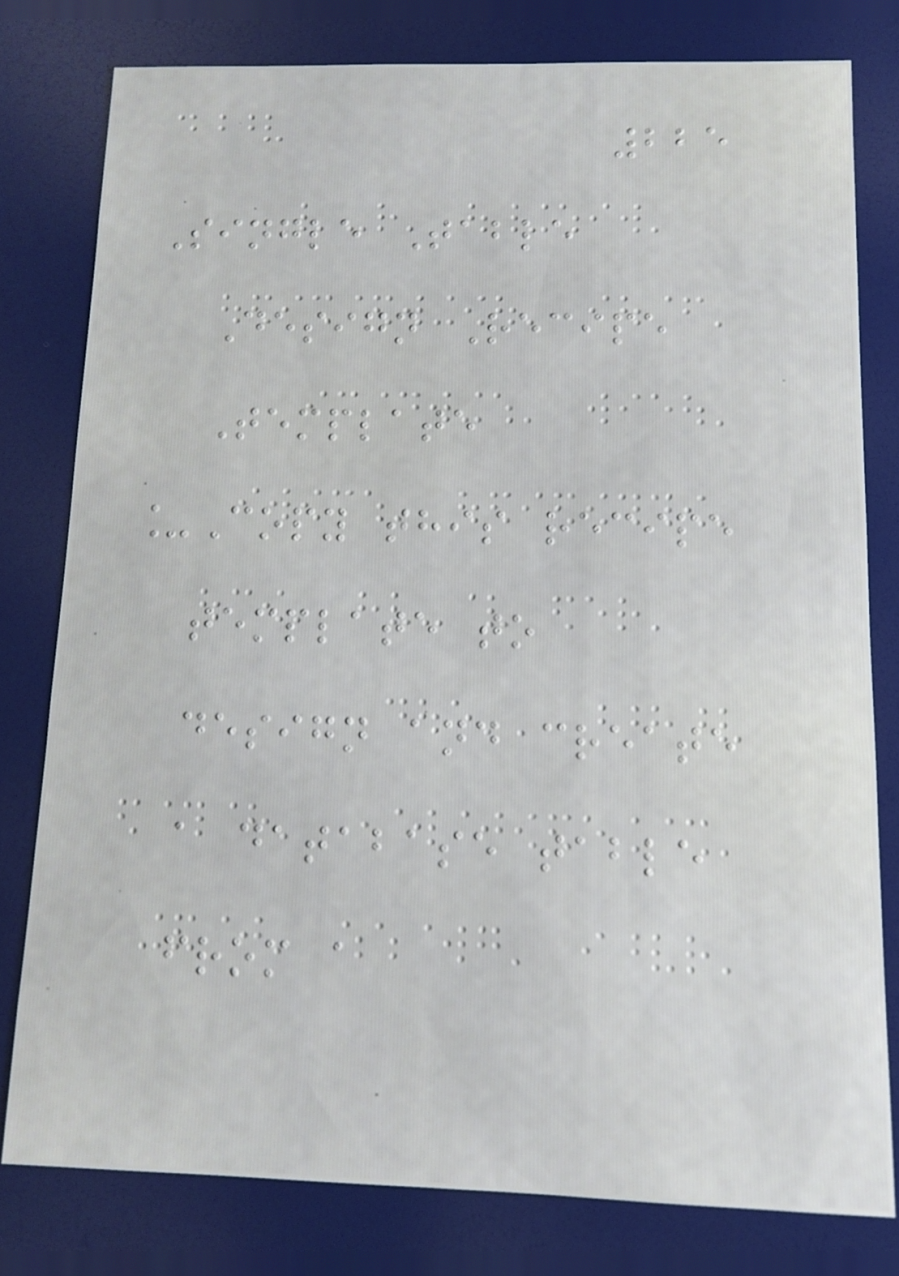225
Single Table
Design Recipe
Template
_Copy this recipe
template to
design and create
a database table
from a
